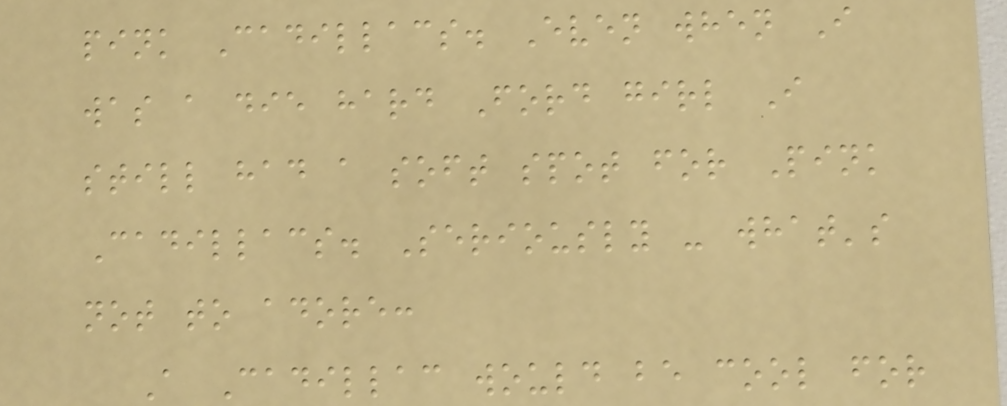pink Cadillacs. Even when I
was a die hard Ford girl I
still had a soft spot for Pink
Cadillacs. Seriously - what's
not to adore:
A Cadillac would be cool for
